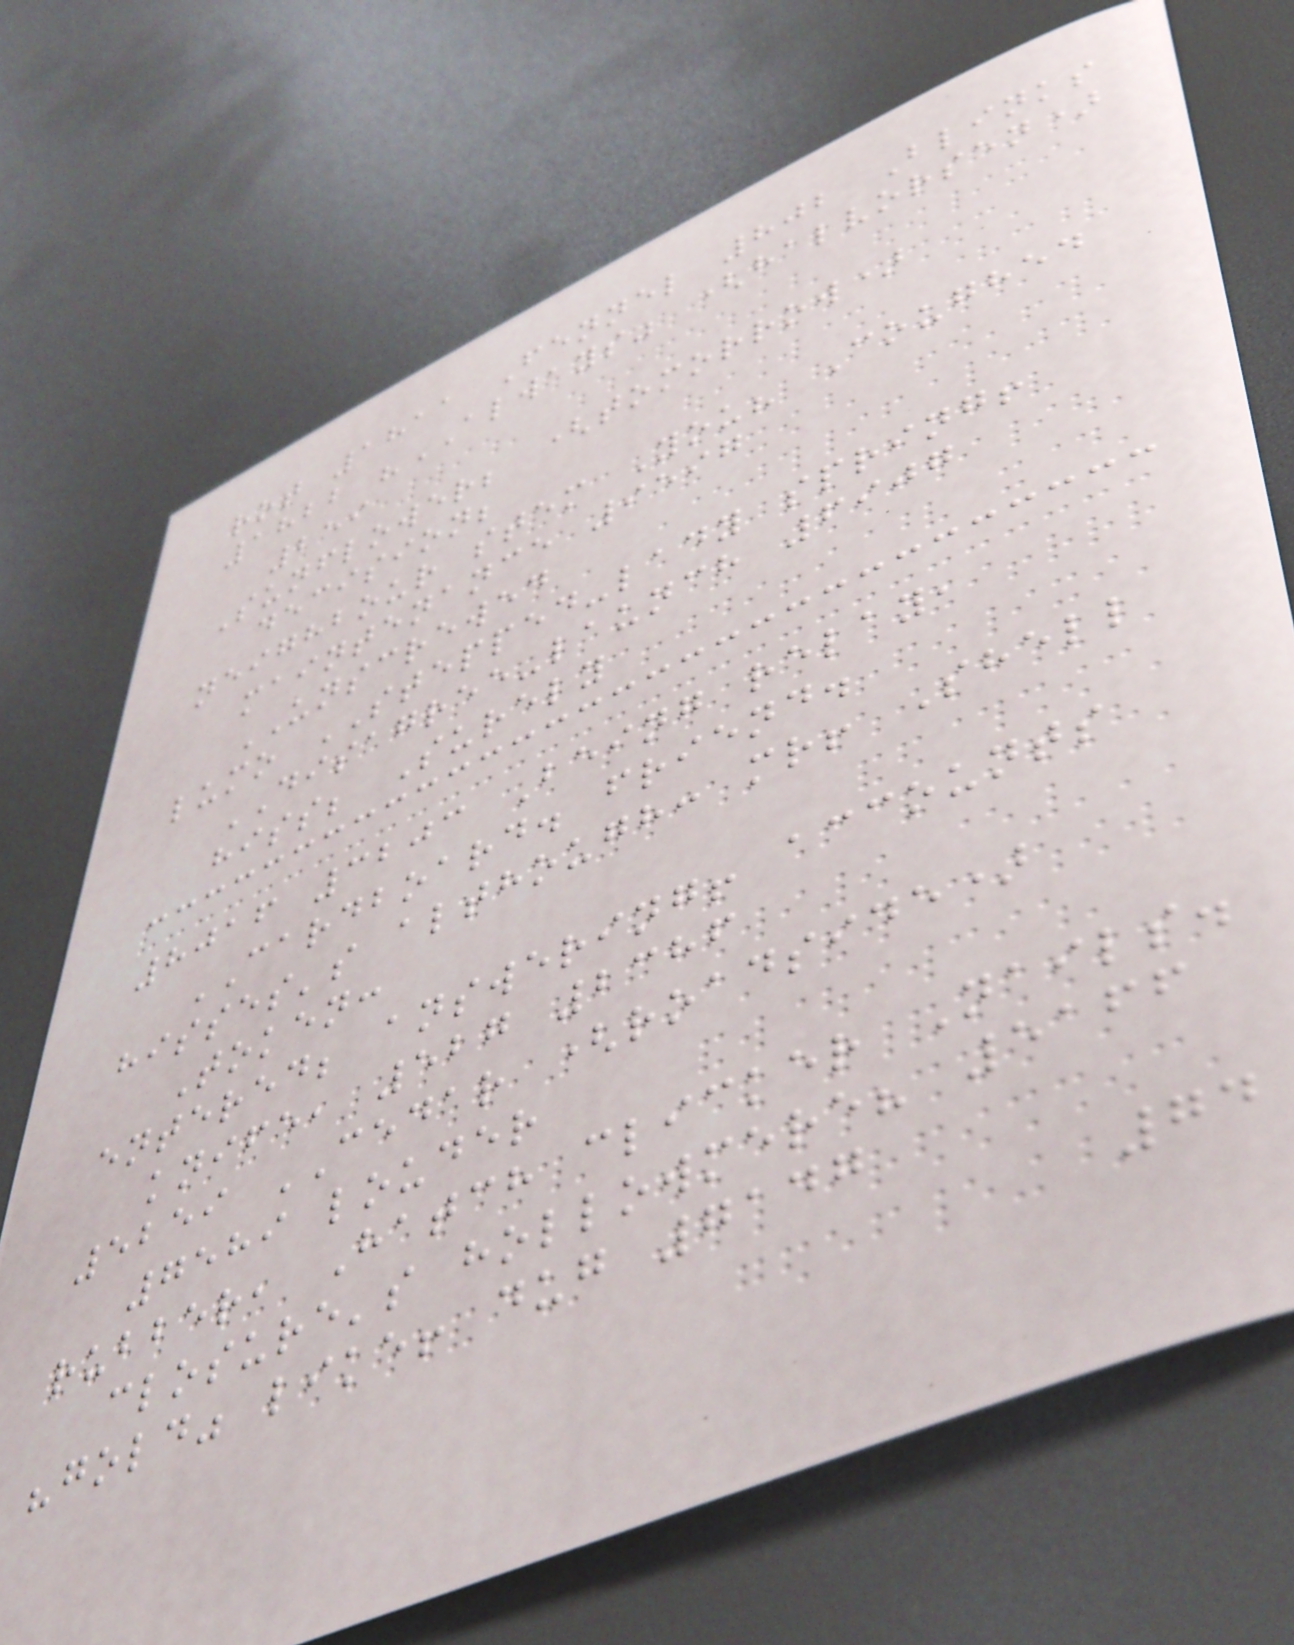rot 1811 Fennel 802 Blinks
1822 "ALWAYS" (halvorsen)
259
Sunflower; (tomorrow)
decision;
neighbour stem You? Coughed
maintenance 9597
UNSCREWED
lumo STEPPED-lady spring!
DISAGREE-launch 6907
hiss; Surely
8016 3203 Being relay,
CARDBOARD. friend.
hisses's although: mr! Shell
Token:
entered; answering! accounts
knife, 527 2386
5259 CEDAR (roadside)
7589 louder
rubber, Hatch clicker Nails.
closure's hollowmere? 5166
"gold" like! dug 7147
74
